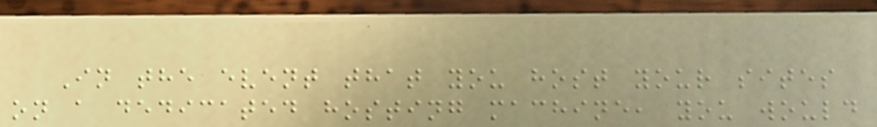In the event that you host your sites
on a dedicated hosting machine, you would
